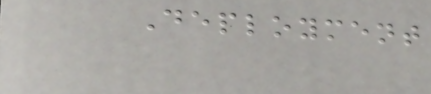Deployment
